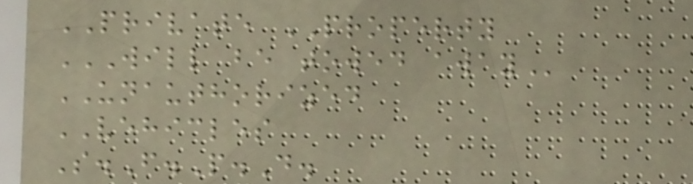PRIVATE PROPERTY
WILL BE TOWED AWAY
UNAUTHORIZED
VEHICLES
S.F.P.D.
